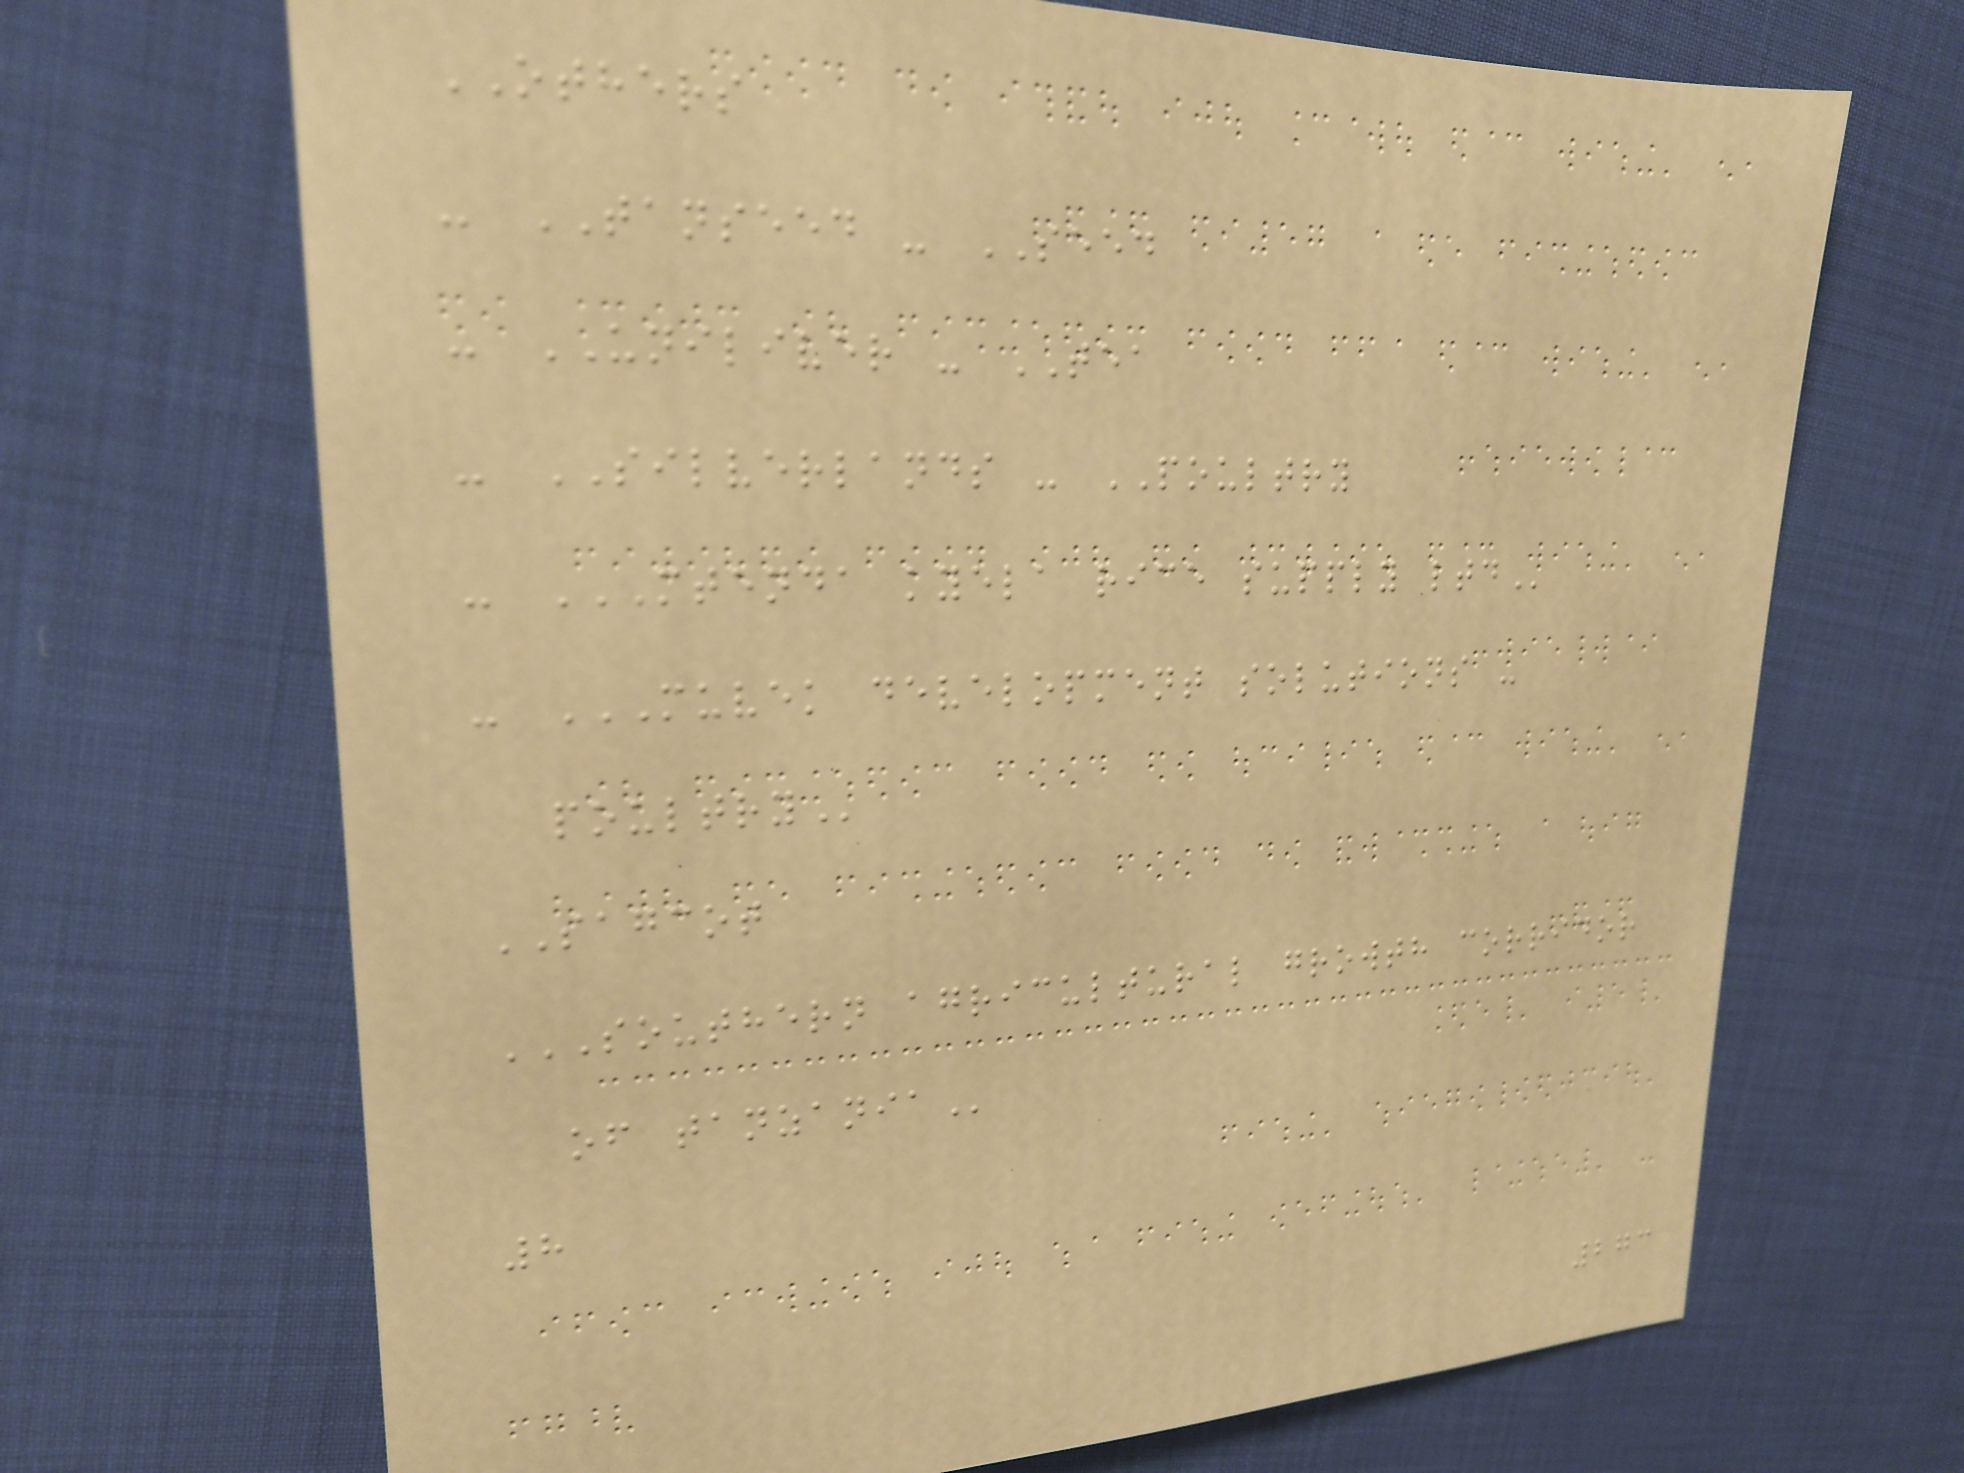OTHERS
- TANSEED - SEED
- UNILIVER - TEA
- SILVERLANDS - POULTRY
- MTENDA KYELA RICE SUPPLY LTD
- MUVEK DEVELOPMENT SOLUTIONS -
POULTRY
SAGCOT
SOUTHERN AGRICULTURAL GROWTH CORRIDOR
OF TANZANIA
8
273
